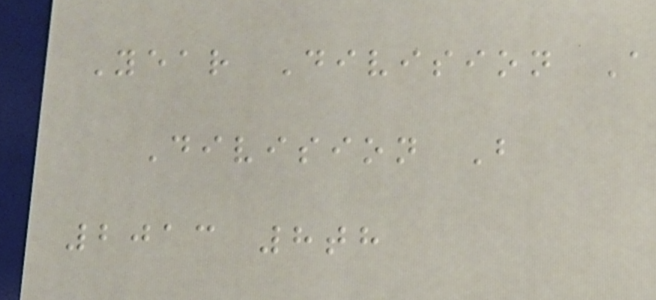Year Division A
Division B
2013 8th
